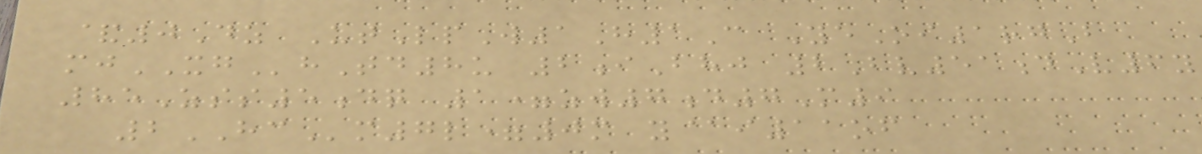&0Dz UtLpW1H1C YeOi1rgB
mjXGhTd8u 2iBhj 2Bv51dV6y
85Zss5dq 1=zw7d7M9
2HCm7l=0m y@i11of
